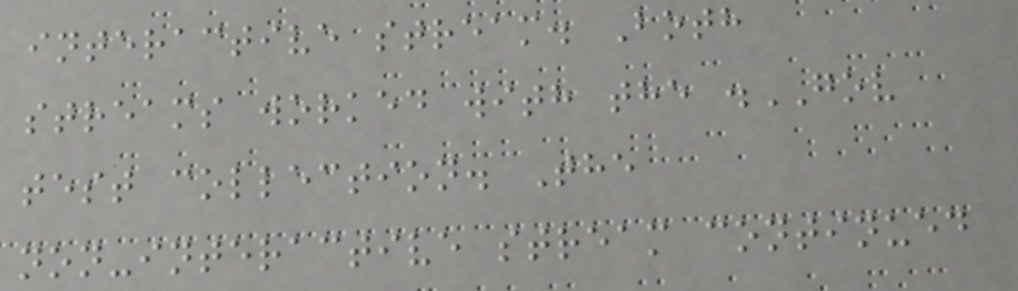interactive stream. Both
streams worked with the .GOV
test collection. The
non-interactive stream continued
